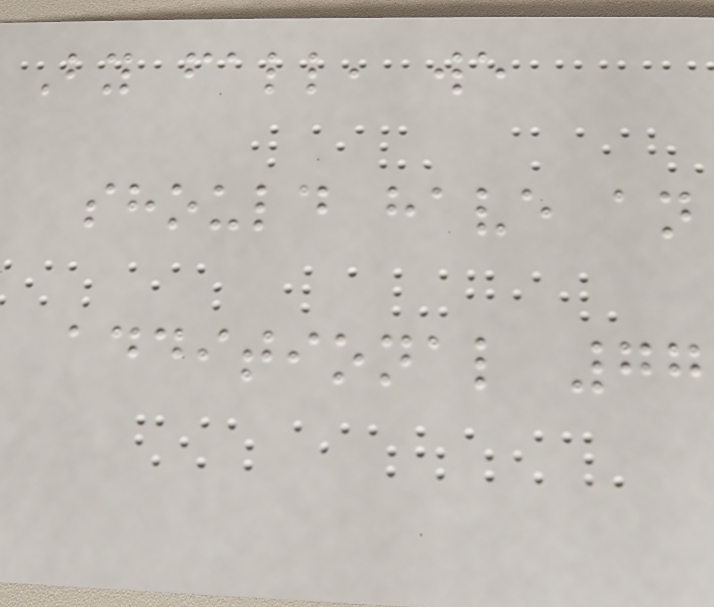By fall, we
should have an
additional 77
